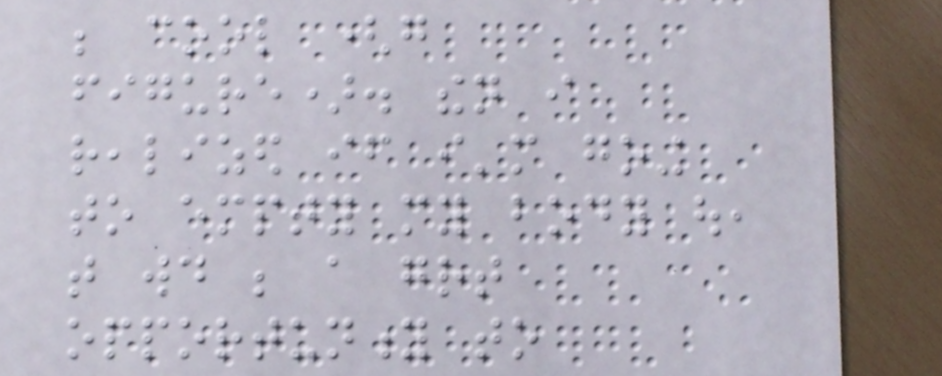be cool (go
figure). then i
realized if i'm going
to empty my body out,
that would be a great
opportunity to
